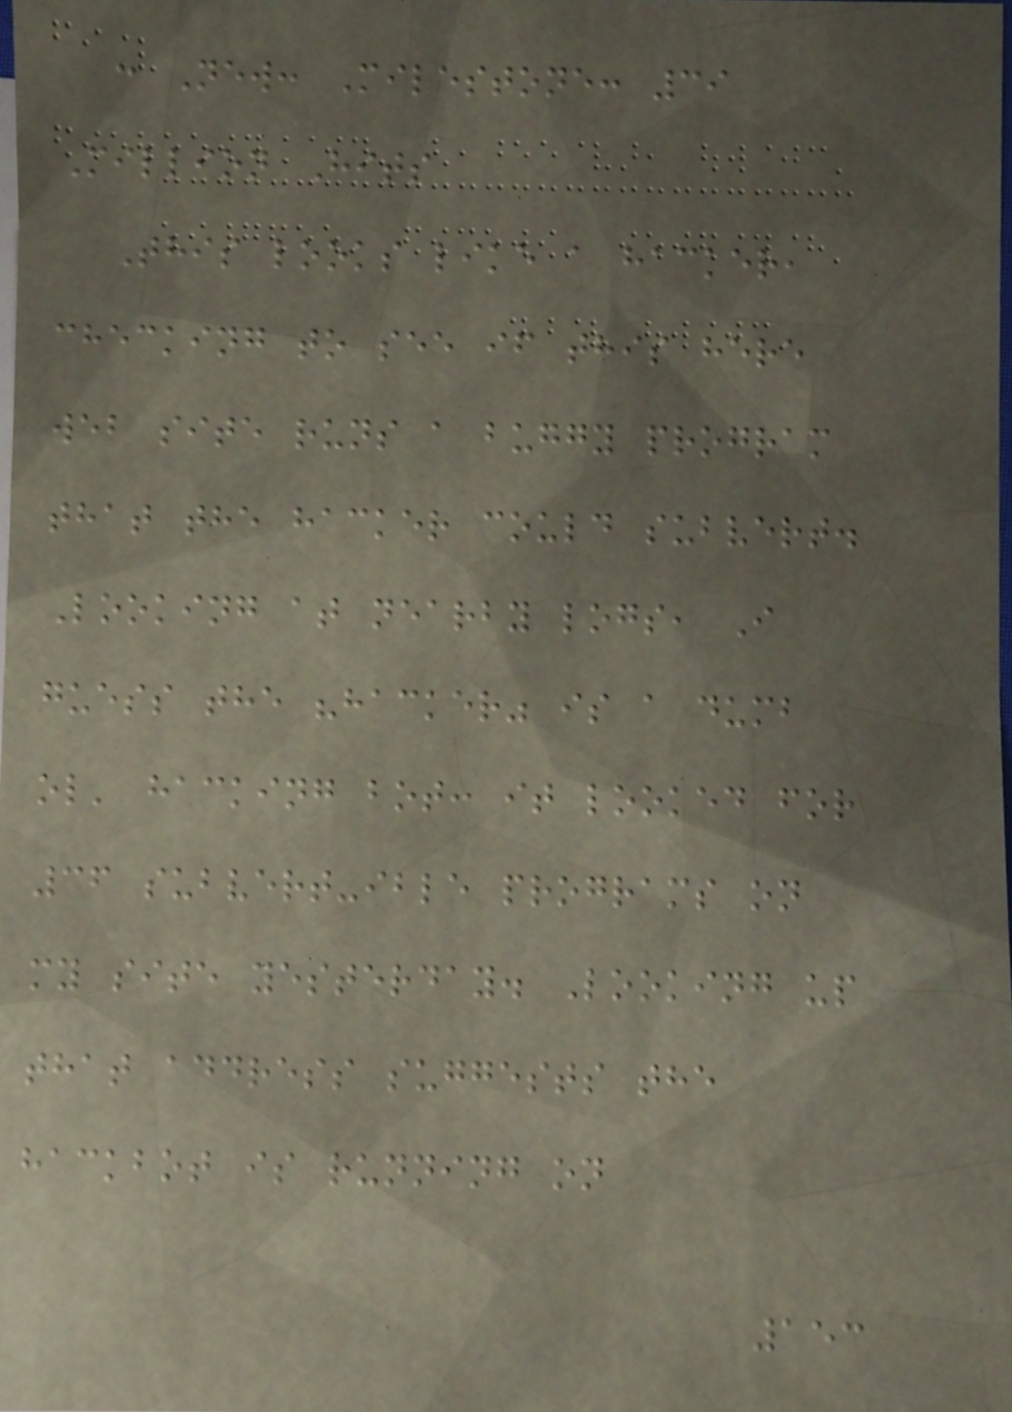: New: Milestone: 39
Million Hits
This looks like a hacker,
checking to see if this here
web site runs a buggy program
that the hacker could subvert.
Looking at nearby logs, I
guess the "hacker" is a dumb
ol' hacking bot: it looked for
36 subvert-ible programs on
my site yesterday. Looking up
that address suggests the
hackbot is running on
153
